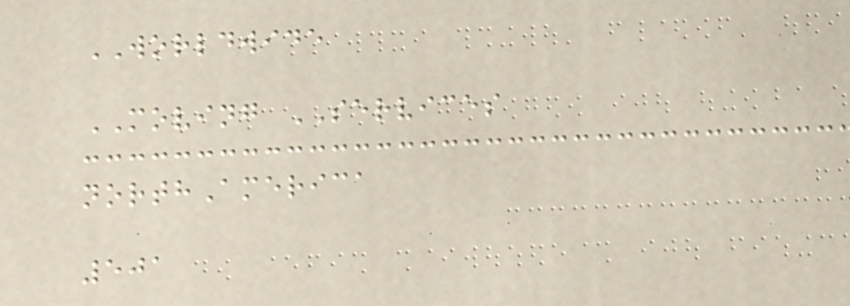WORLDWIDE
MOVING SERVICES
northAmerica
501
